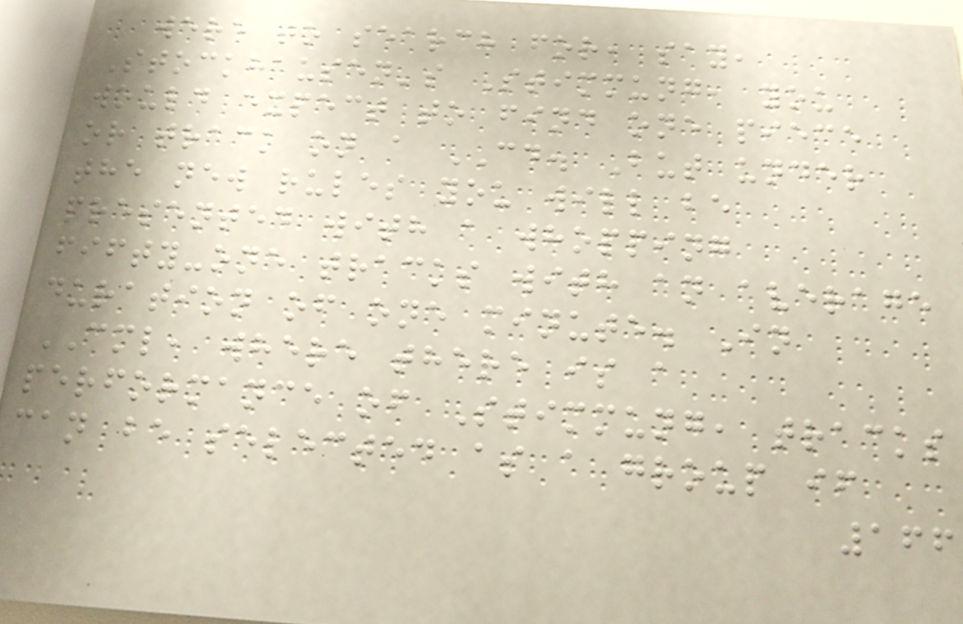were to search for, say,
Stockhausen's Stimmung, you
would expect to find one piece
or track on a CD. But under
the new rules you will be
presented with a whopping
fifty-one tracks with an average
duration of one minute. In
CML, where there is a
performance of Stimmung, tracks
can be selected as a group if
166
